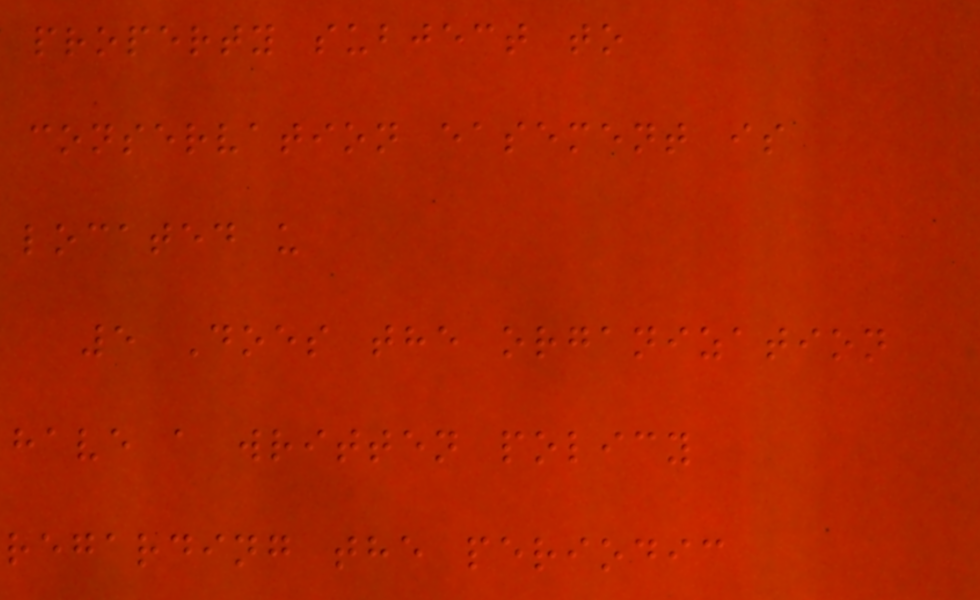property subject to
conservation easement is
located u
5 Does the organization
have a written policy
regarding the periodic
